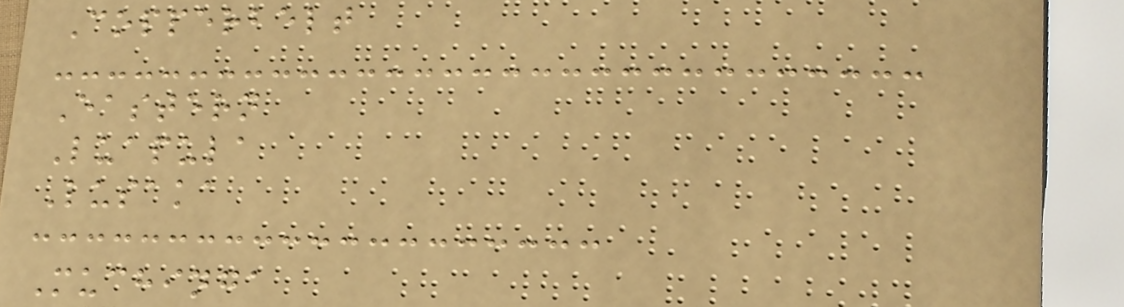Copperbelt
Eastern
Luapula
Lusaka
Muchinga
